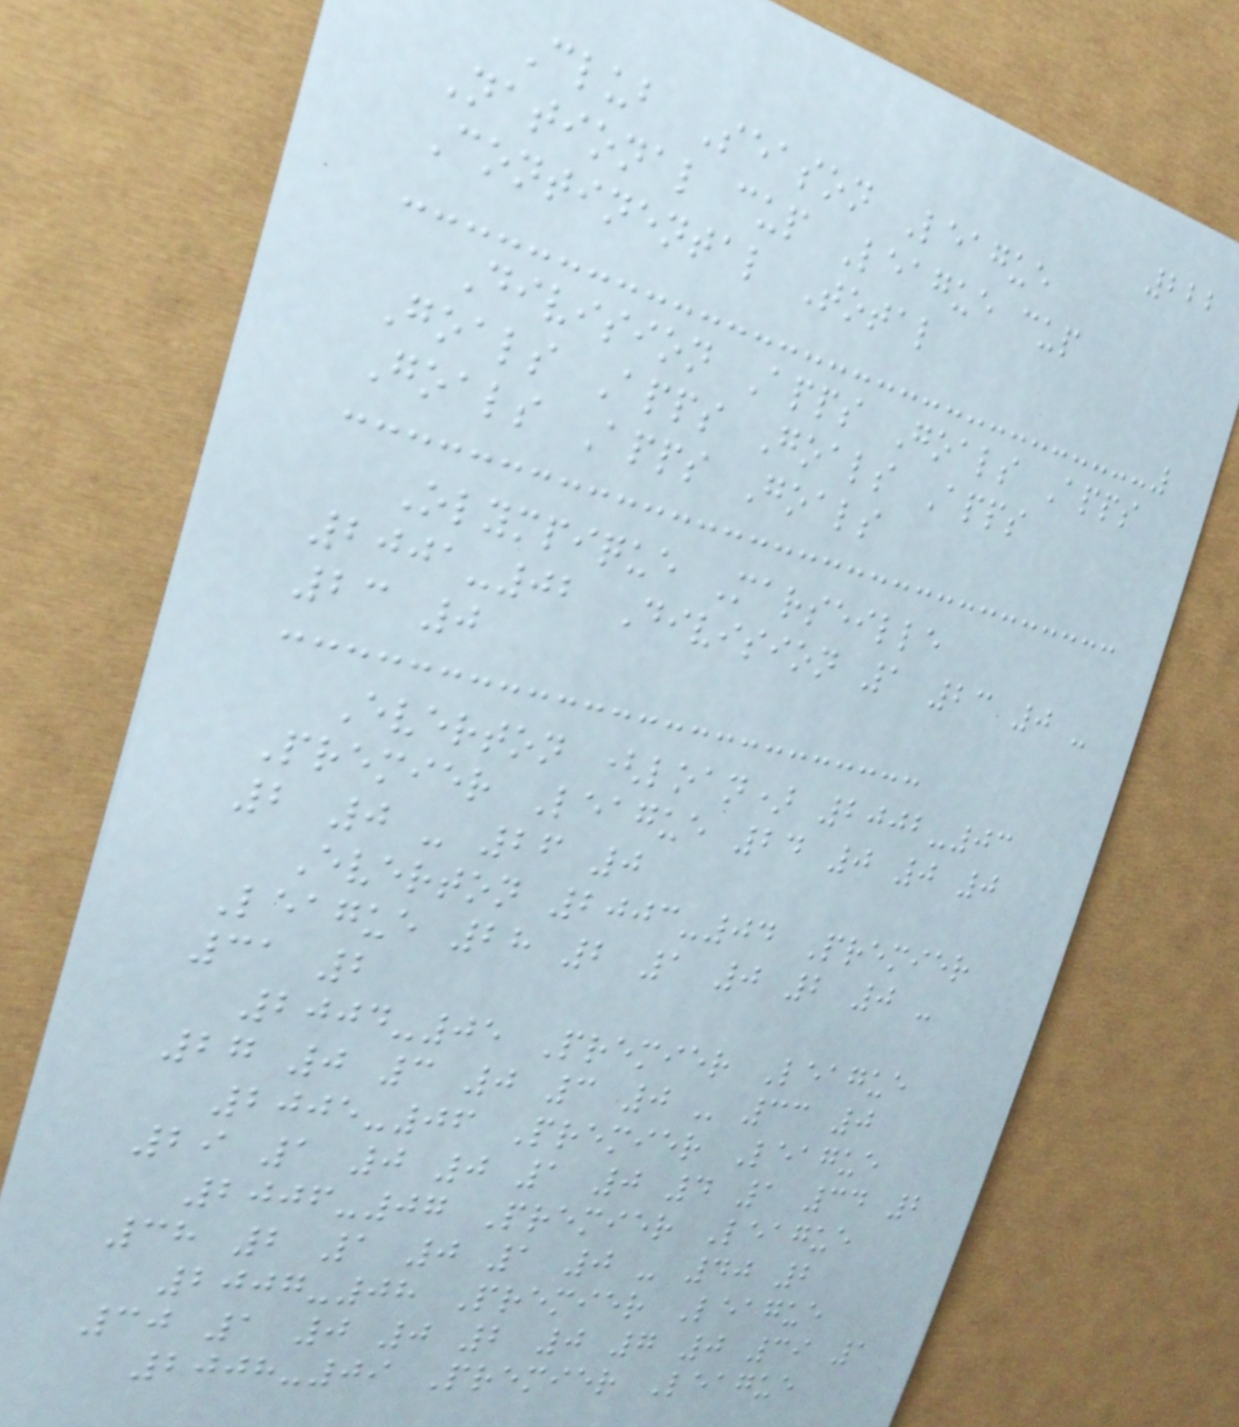222
Club Season League
National cup League cup
Continental Total
Division Apps Goals Apps
Goals Apps Goals Apps
Goals Apps Goals
Olympique Marseille
2001-02 Division 1 23 0 -
23 0
Everton (loan) 2002-03
Premier League 24 0 0 0
2 0 - 26 0
Everton 2003-04 Premier
League 28 2 1 0 2 0 -
31 2
2004-05 Premier League
27 0 3 0 3 0 - 33 0
2005-06 Premier League
29 1 0 0 1 0 4 1 34 2
2006-07 Premier League
38 2 1 0 1 0 - 40 2
2007-08 Premier League
30 1 0 0 2 0 7 0 39 1
2008-09 Premier League
